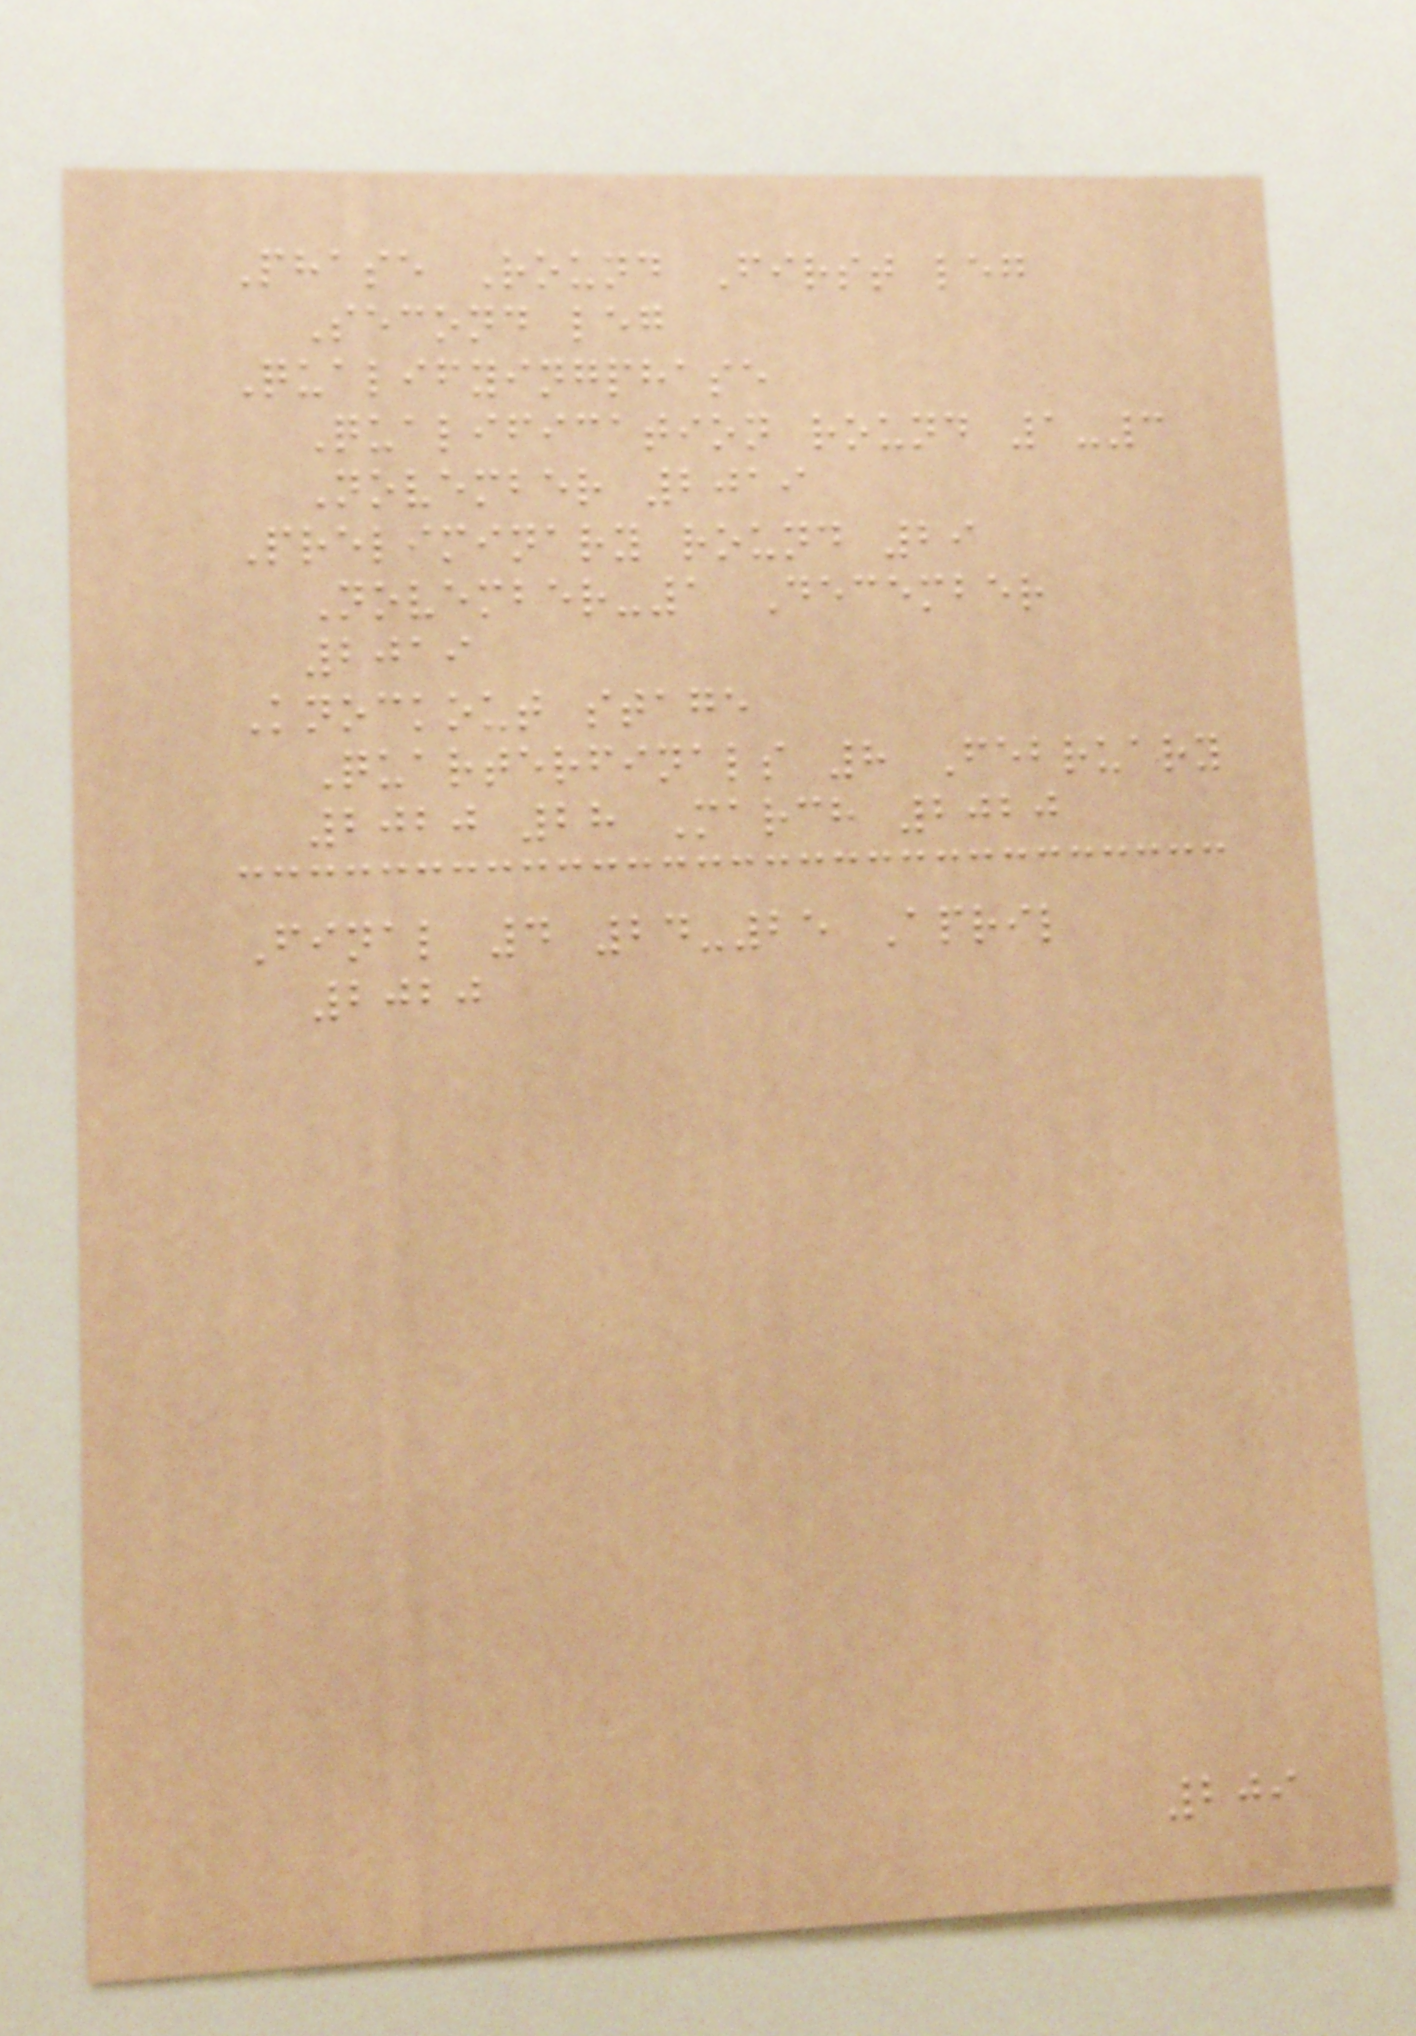Phase Round First leg
Second leg
Qualifyingphase
Qualification round 1-3
November 2019
Preliminary round 29
November-1 December
2019
Knockout stage
Quarterfinals 8 February
2020 28 March 2020
Final 4 24-25 April
2020
209
